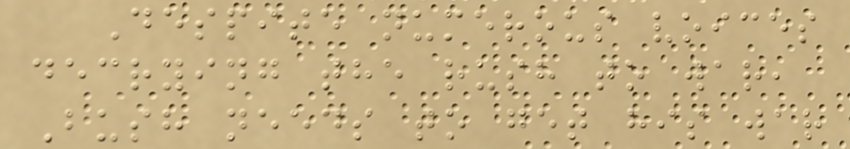Despite numerous voices
decrying the rush to war,
Bush needs to get his war
